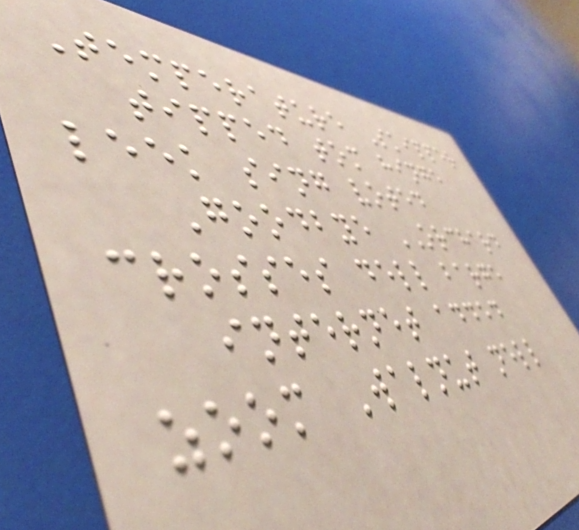Temperature Skipper
tipped tom hinge
leek sing voted
Goodbye ORCHARD
crosses dell barge
internet added
zoom Walnut nell
